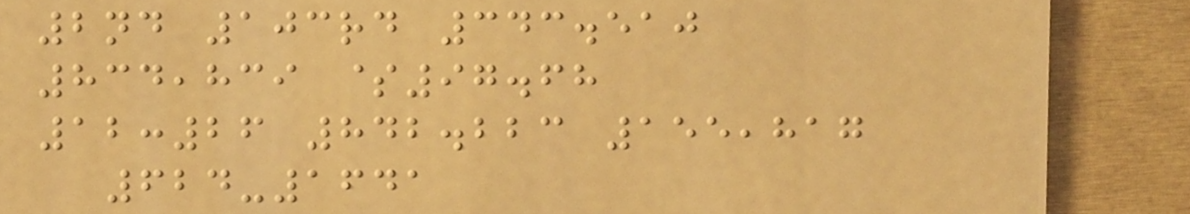2nd 103rd 343.510
834,839 $97.68
12:26 842.223 155,817
624-1641
